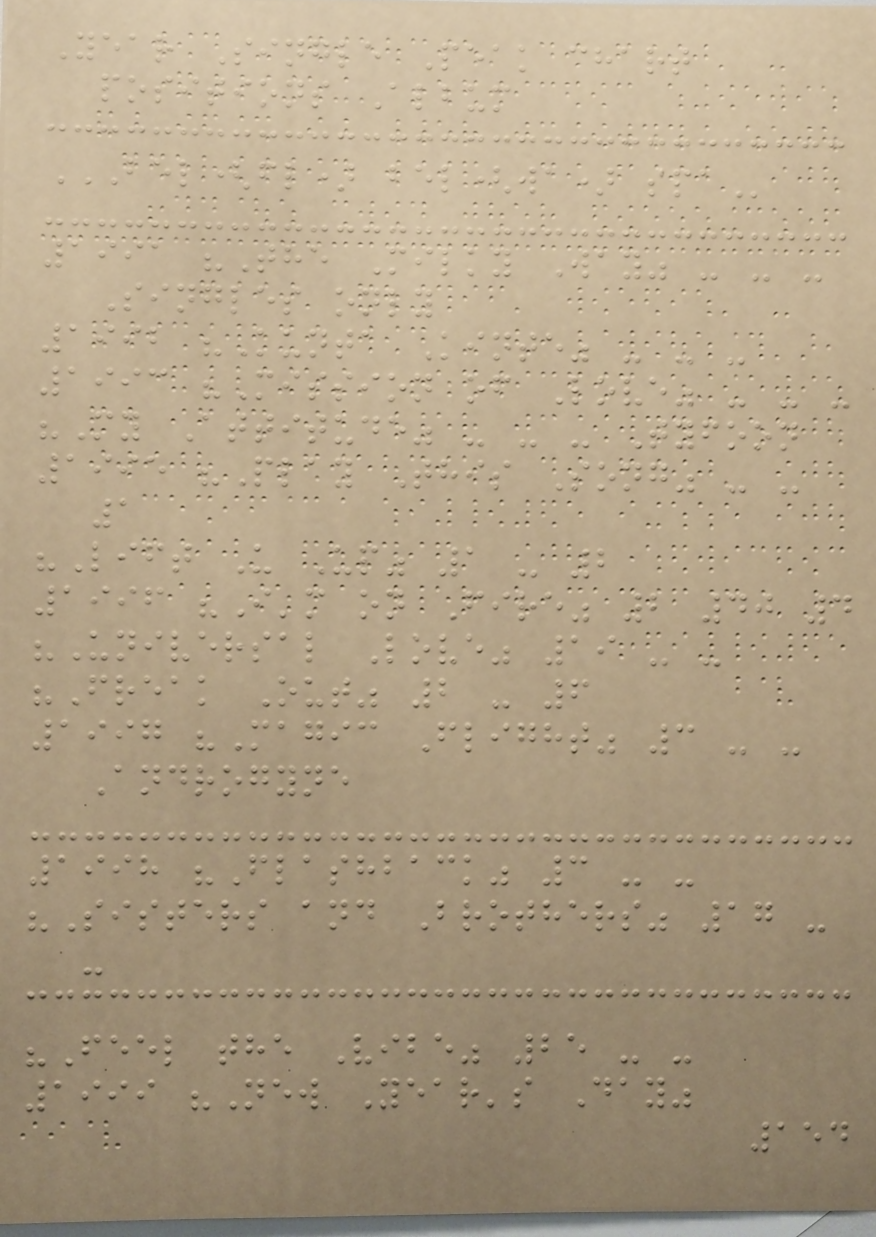Year Single Peak chart
positions Album
BEL(FL) BEL(WA) SPA
1991 "The Milky Way" - - -
Singles only
1992 "Kunta Kinte" - - -
1993 "Mission of Love" - - -
"My Attitude" - - - Tyfoon
1995 "Play This Song" - -
1
"Lift U Up" 1 - 2
1996 "I'm on Fire" 2 40 4
"Universal Love" 19 - -
"Freak Out" 2 - 6
1997 "Magic Flight" 3 - -
Androgyne
1998 "Flashback" 3 - -
"Sisters and Brothers" 17 -
-
"Feel the Vibe" 25 - -
1999 "New Year's Day"
154
